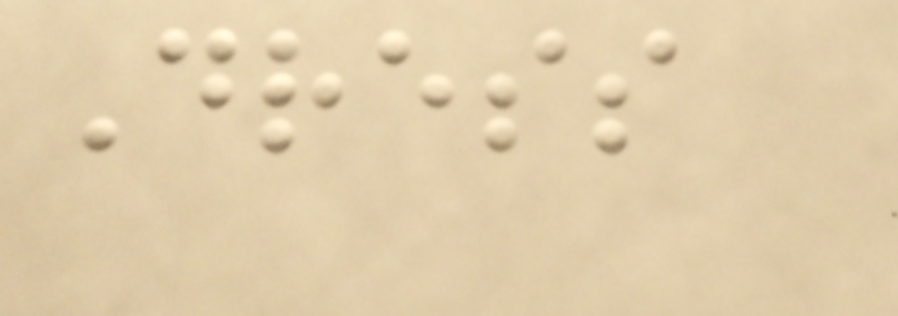Dress
